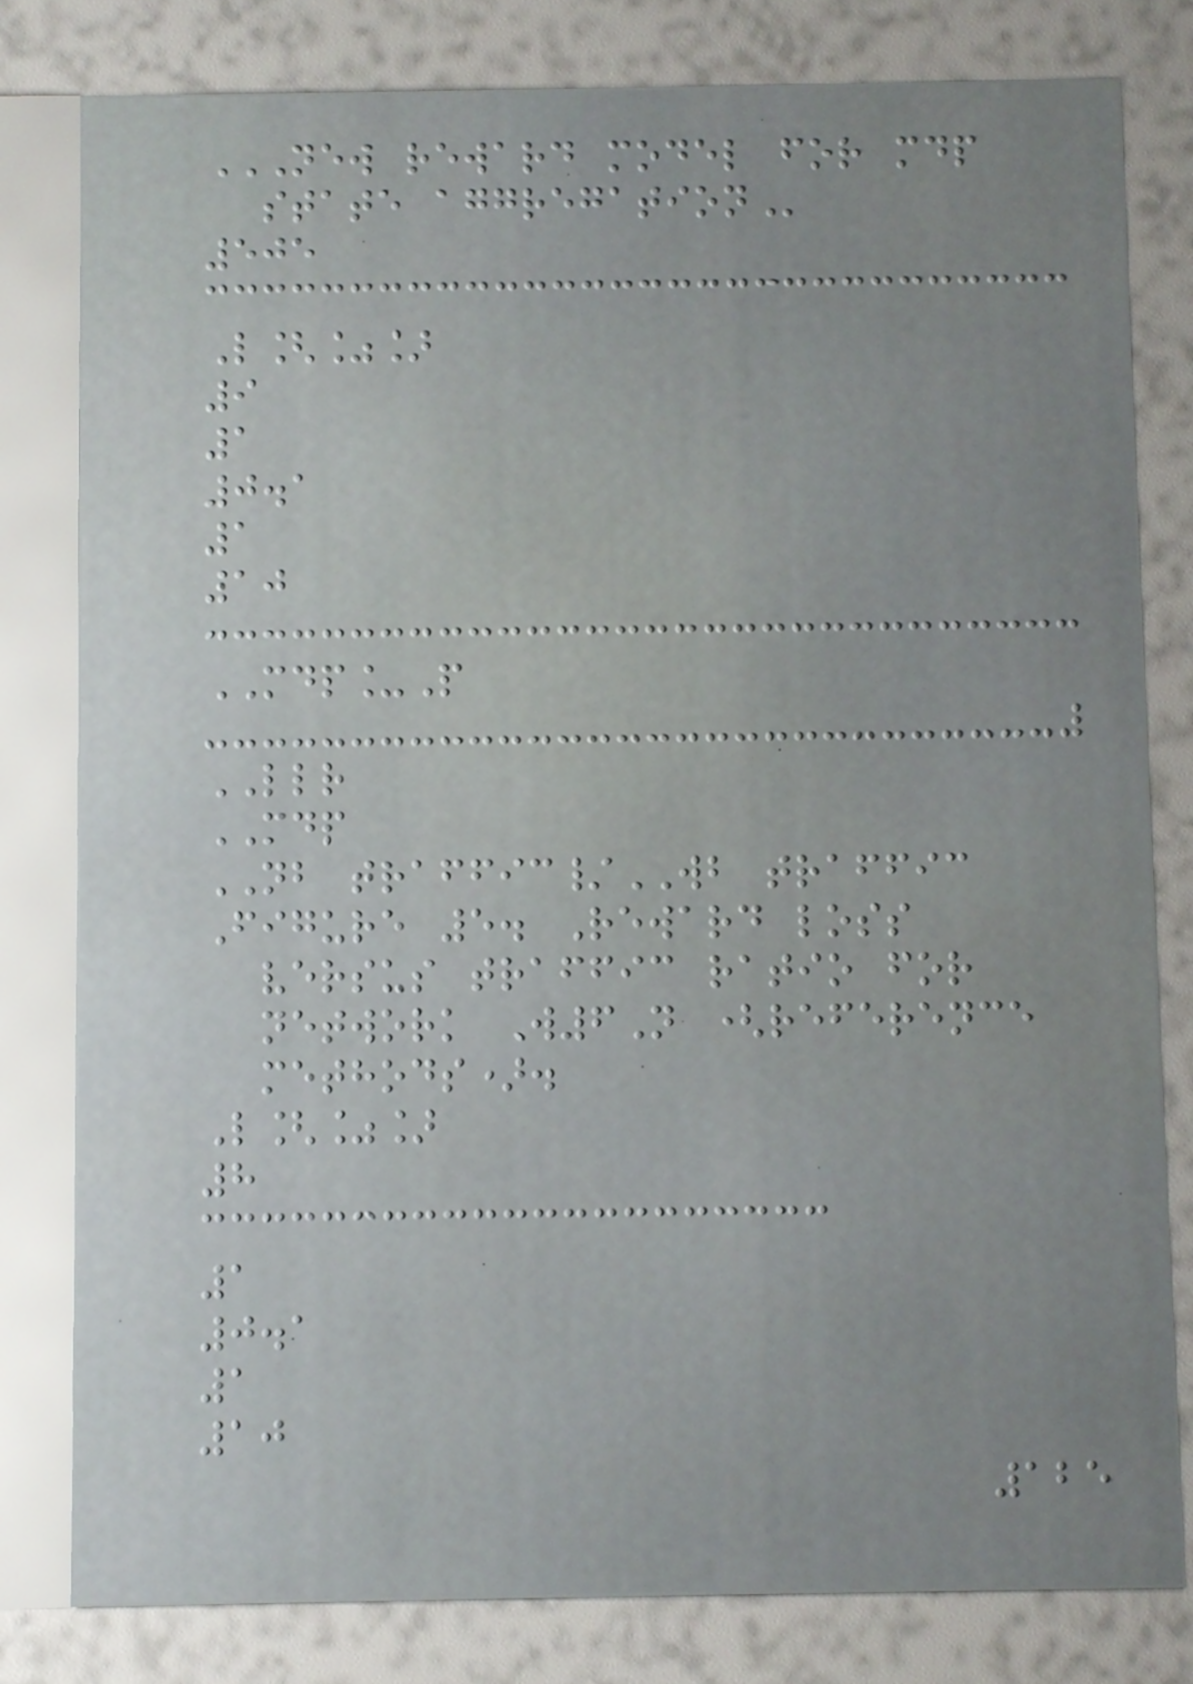NEW REWARD MODEL FOR MDP
STATE AGGREGATION
505
L[%]
9
1
0.1
1
10
MDP_P
LLR
MDP
NB traffic/WB traffic
Figure 5. Reward loss
versus traffic ratio for
network W6N (reference
methods).
L[%]
8
1
0.1
1
10
125
